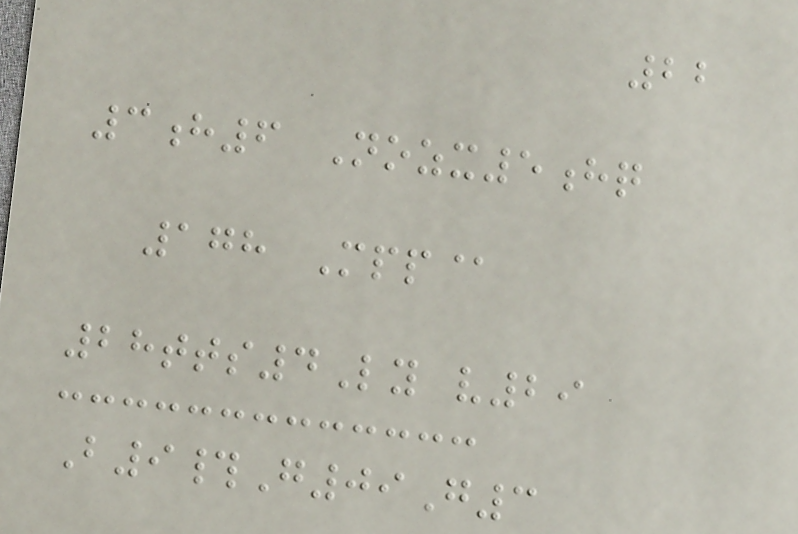22
3h6 Nozx5hq
178 Mpp@
28tts4Ly v29
B9#G09G3
